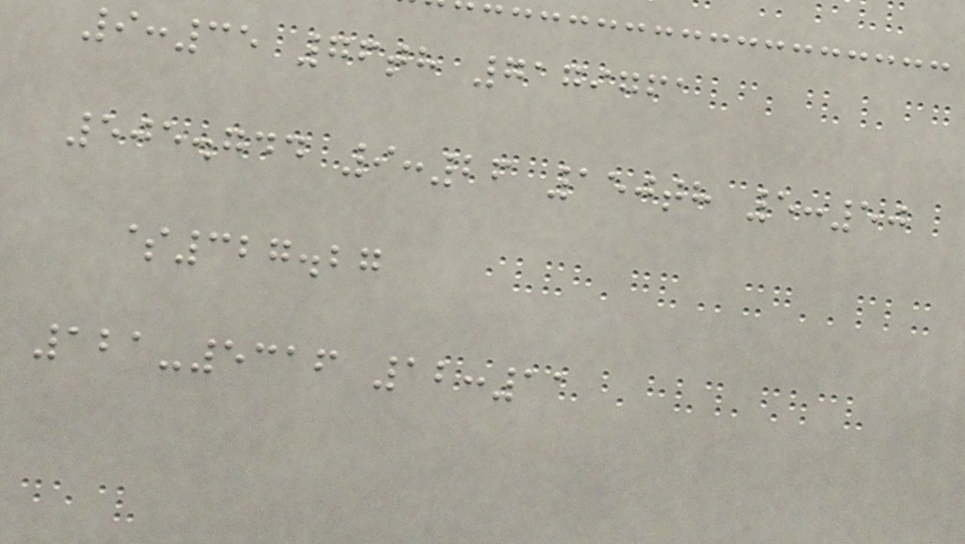9:35 76th 7179761
505.744 9:26 150th 5:50
$327.27
121-5316 12:11
